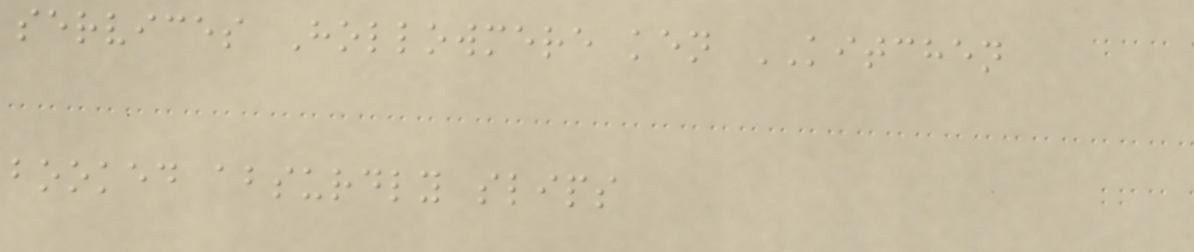services Hollowmere ken KITCHEN
booked absurdly slips
